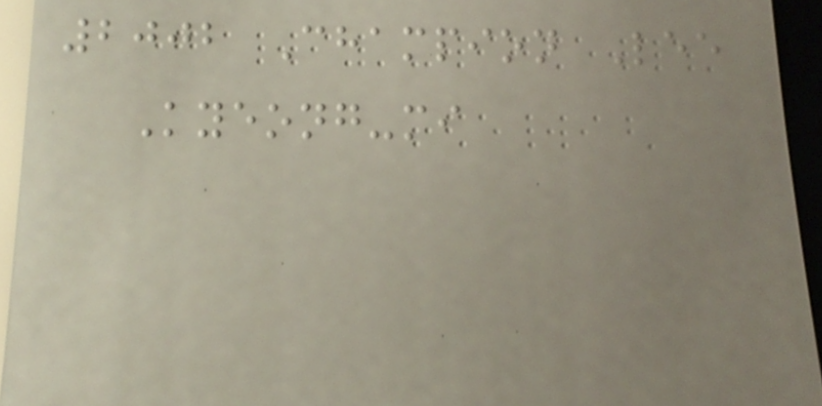2002 Champion Lee
Kyeong-mi
